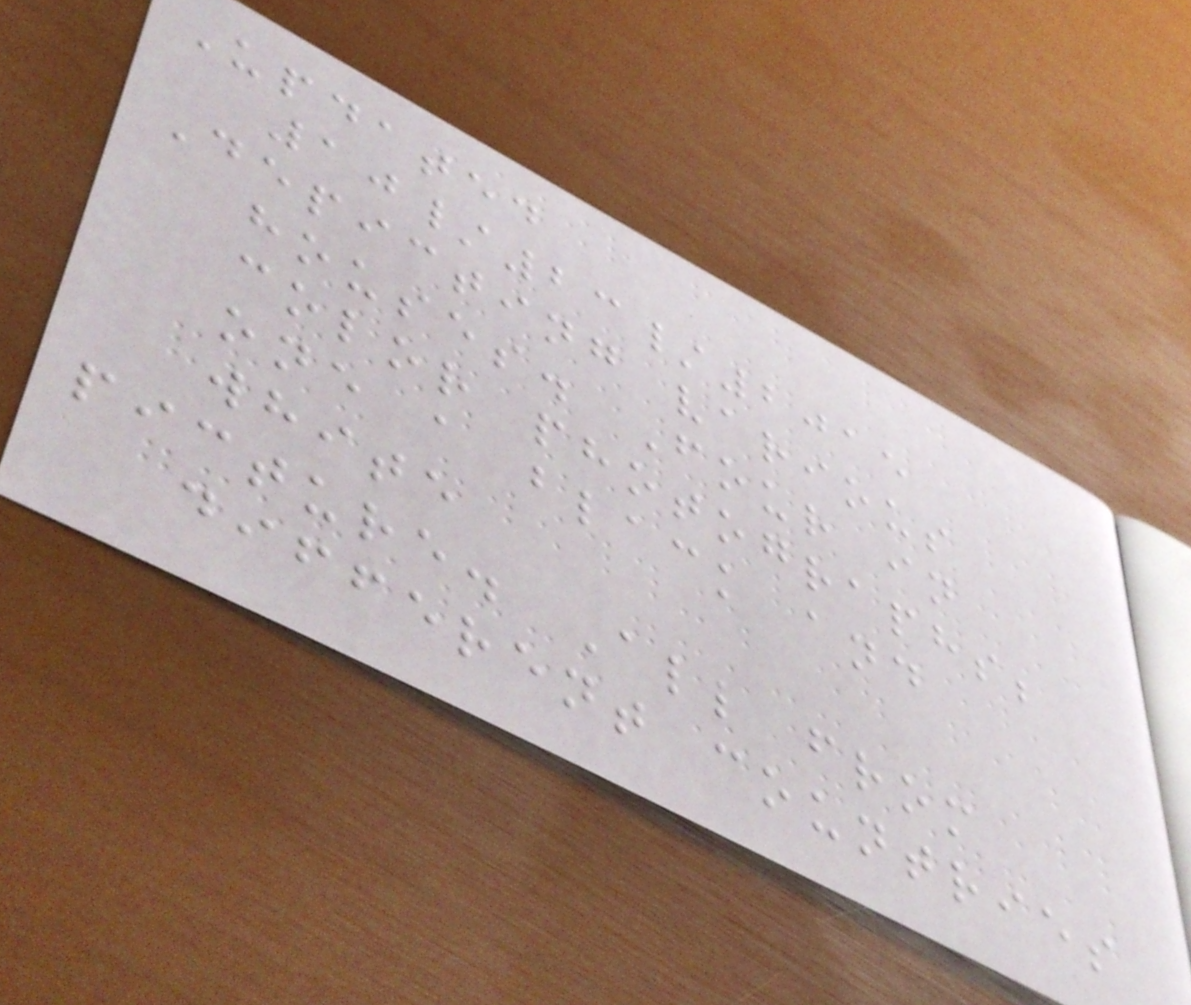Updated
10/23/2015
Depicting various
houses. Four in
color photographs;
one a black and
white
picture. All from
different countries
